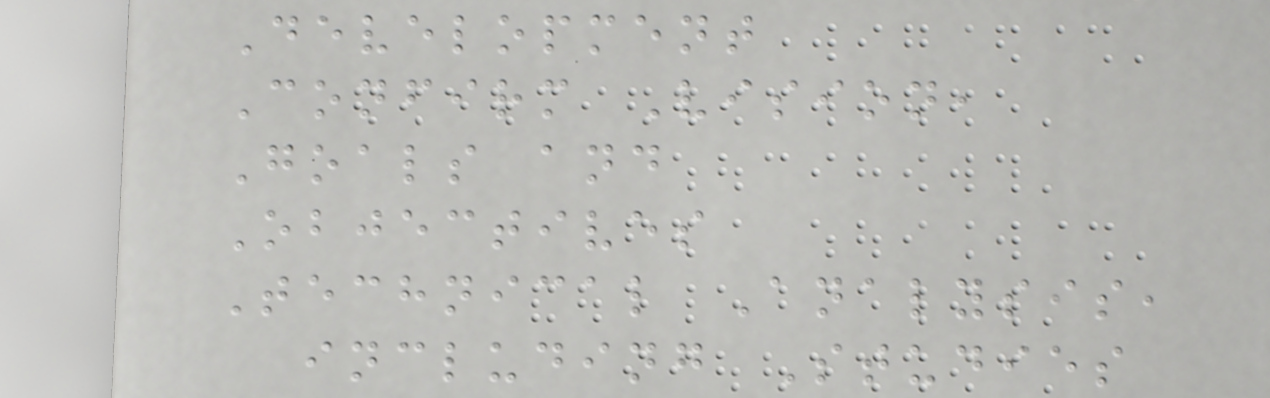Development
Confirm Vision,
Goals and
Objectives
Technical Analysis,
including Studies
